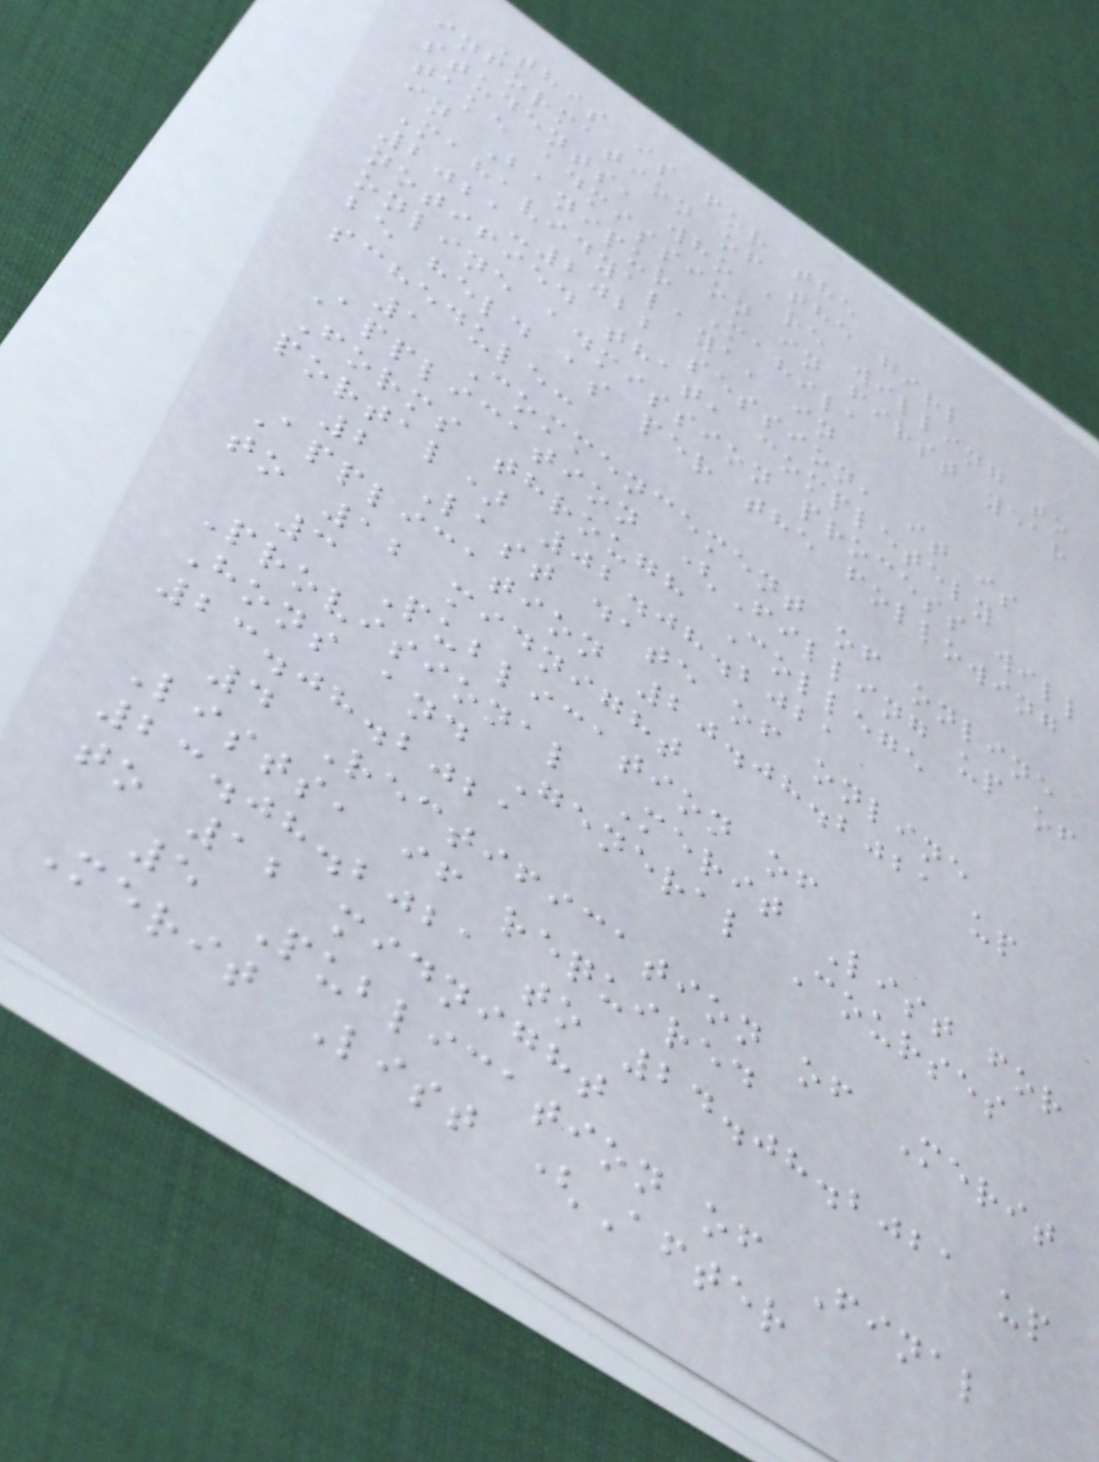This is for the
information of the girl
students, who are willing to
take admission in first year
in Banipur Mahila
Mahavidyalaya, in
2021-2022 session, it is
notified that, completely
online admission process will
be held as per the following
schedule:
1 Commencement of online
Application (Filling up of
Forms through College
portal) 02.08.2021
2 Last date of online
Application 20.08.2021 up
to 12 midnight
3 Publication of
Provisional Merit List for
Hons and General Courses
23.08.2021
4 Rectification of Merit
Lists, if required
23.08.2021 to 24.08.2021 up
to 12 midnight
5 Publication of Final
Merit List (After
